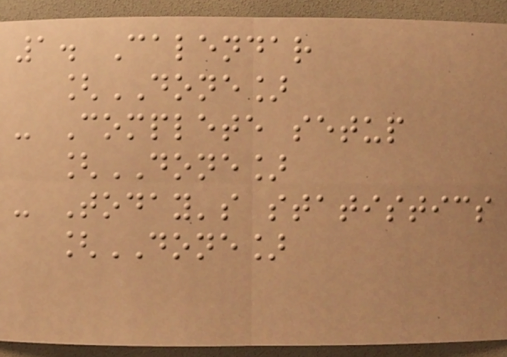1. Calendar
[DONE]
- Complete setup
[DONE]
- Today's statistics
[DONE]
